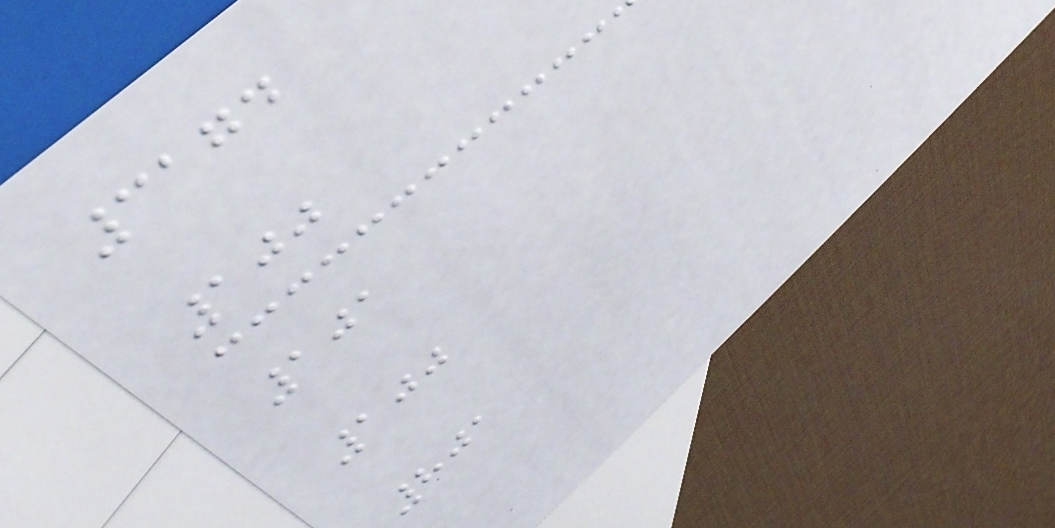3174
100
101
100
801
